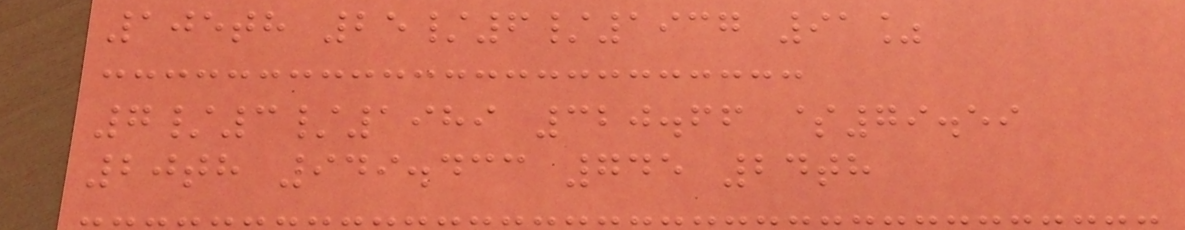105th 25/6/1937 91%
7/3/1989 320.66 $79.59
20th 949.433 745 24th
